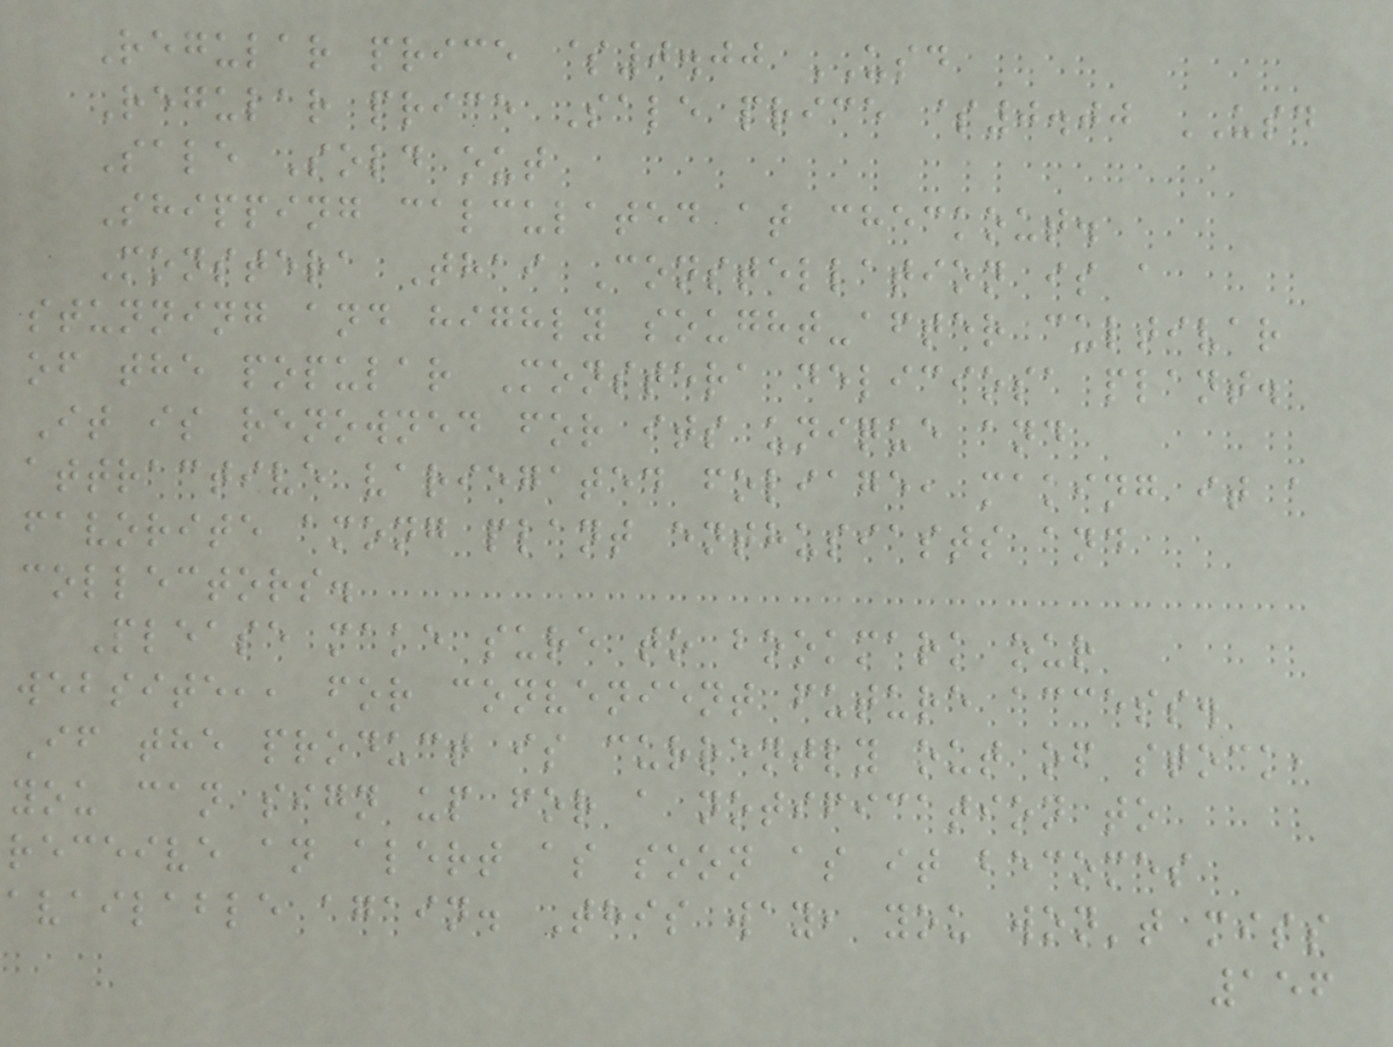Regular price $0.00 USD
Regular price Sale price $0.00 USD
Sale Sold out
Shipping calculated at checkout.
Monstera Thai Constellation is a
stunning and highly sought-after cultivar
of the popular Monstera deliciosa plant.
It is renowned for its unique and
attractive variegated foliage, making it a
favorite among plant enthusiasts and
collectors.
Please make sure to bookmark our
website,, for convenient future access.
If the product is currently out of stock,
you can sign up for a notification to
receive an alert as soon as it becomes
available again. This way, you won't miss
156
